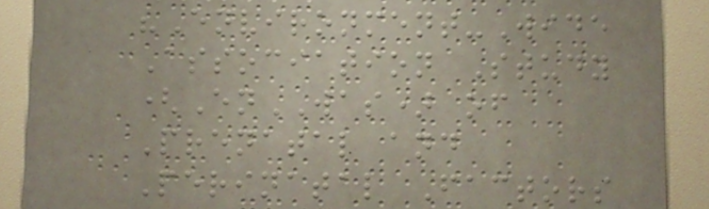"Environment-Wide
Association Study
(EnWAS) of
Prenatal and
Perinatal Factors
